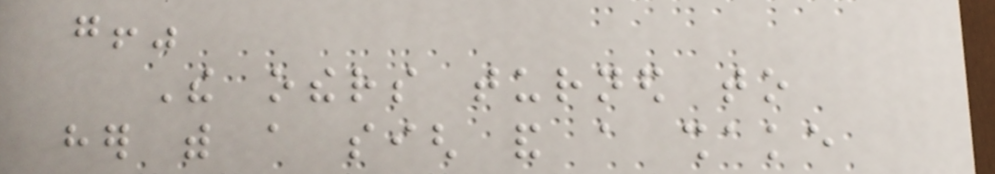go!"
The others turned to
her with a sigh and a shake
